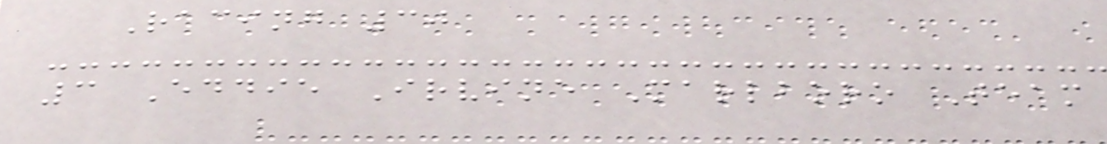Racing 30
3 Eddie Irvine Marlboro Team
